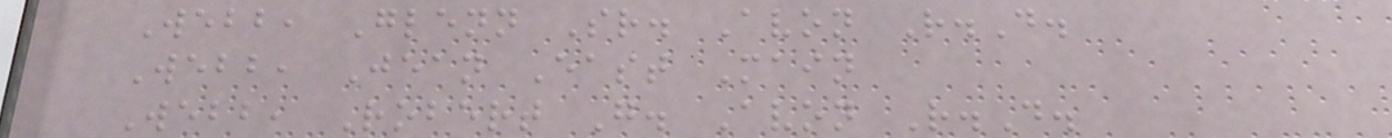Webb, Glenn Sr. Avon R.D.
Webb, Jean East Main
Webb, Robert G. Avon R.D.
